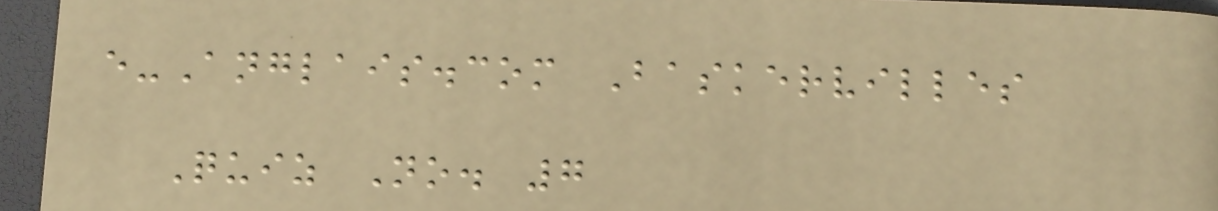e-Anglais.com Baskervilles
Quiz No. 7
